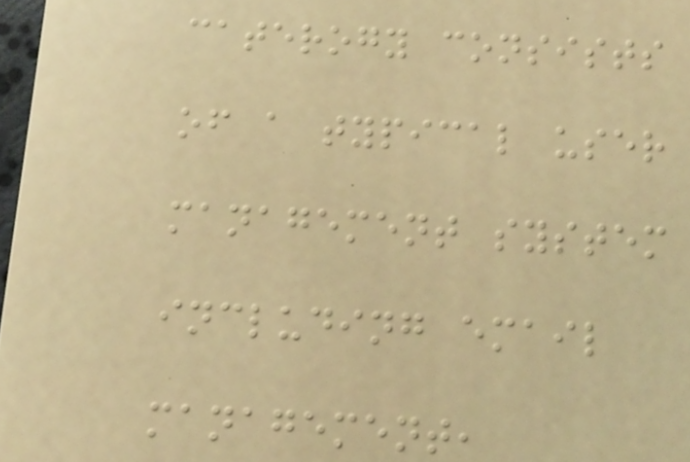caterogy consists
of a typical user
management system
including email
management,
